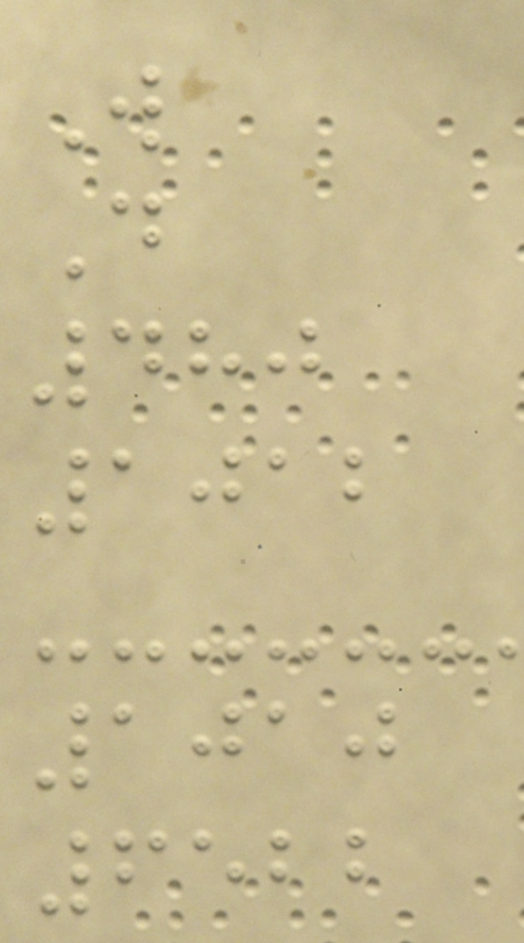W
D
480
1012
1010
6522
